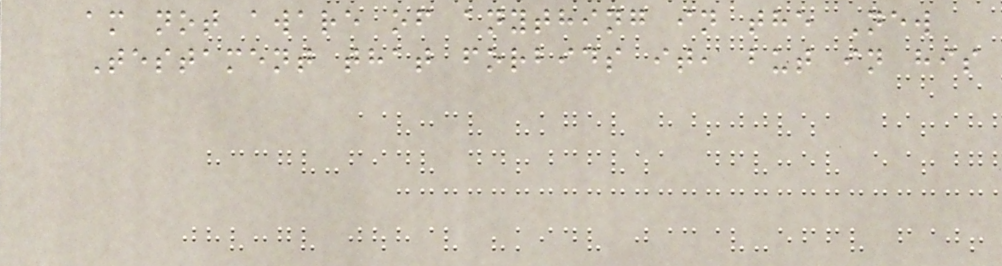am not aware of anything in the New
Testament that forbids it, but in his
